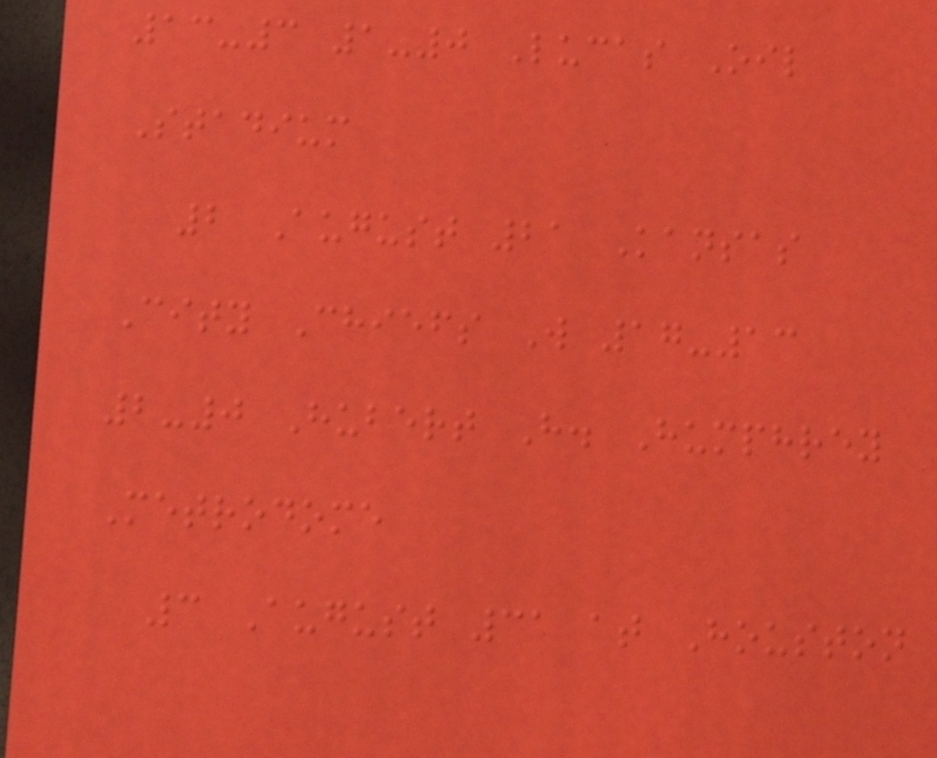13-3 1-0 Lucas Oil
Stadium
2 August 21 Kansas
City Chiefs W 17-13
2-0 Hubert H. Humphrey
Metrodome
3 August 31 at Houston
